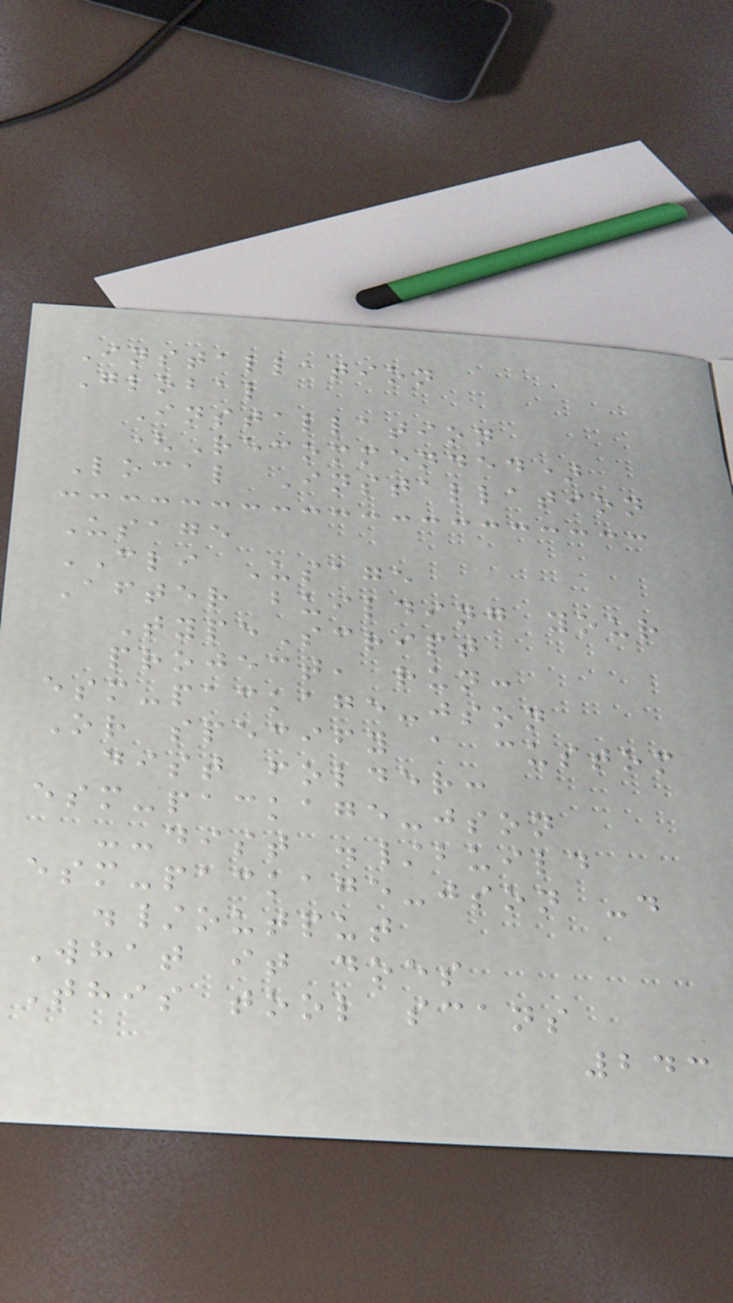Installation
Global
Installation
(Recommended)
Local Installation
Usage
CLI Usage
After building your
TypeScript
project, run:
esm-package-json
Or specify a custom
dist folder:
esm-package-json
--dist ./build
esm-package-json -d
./output
What it does
This tool scans
243
